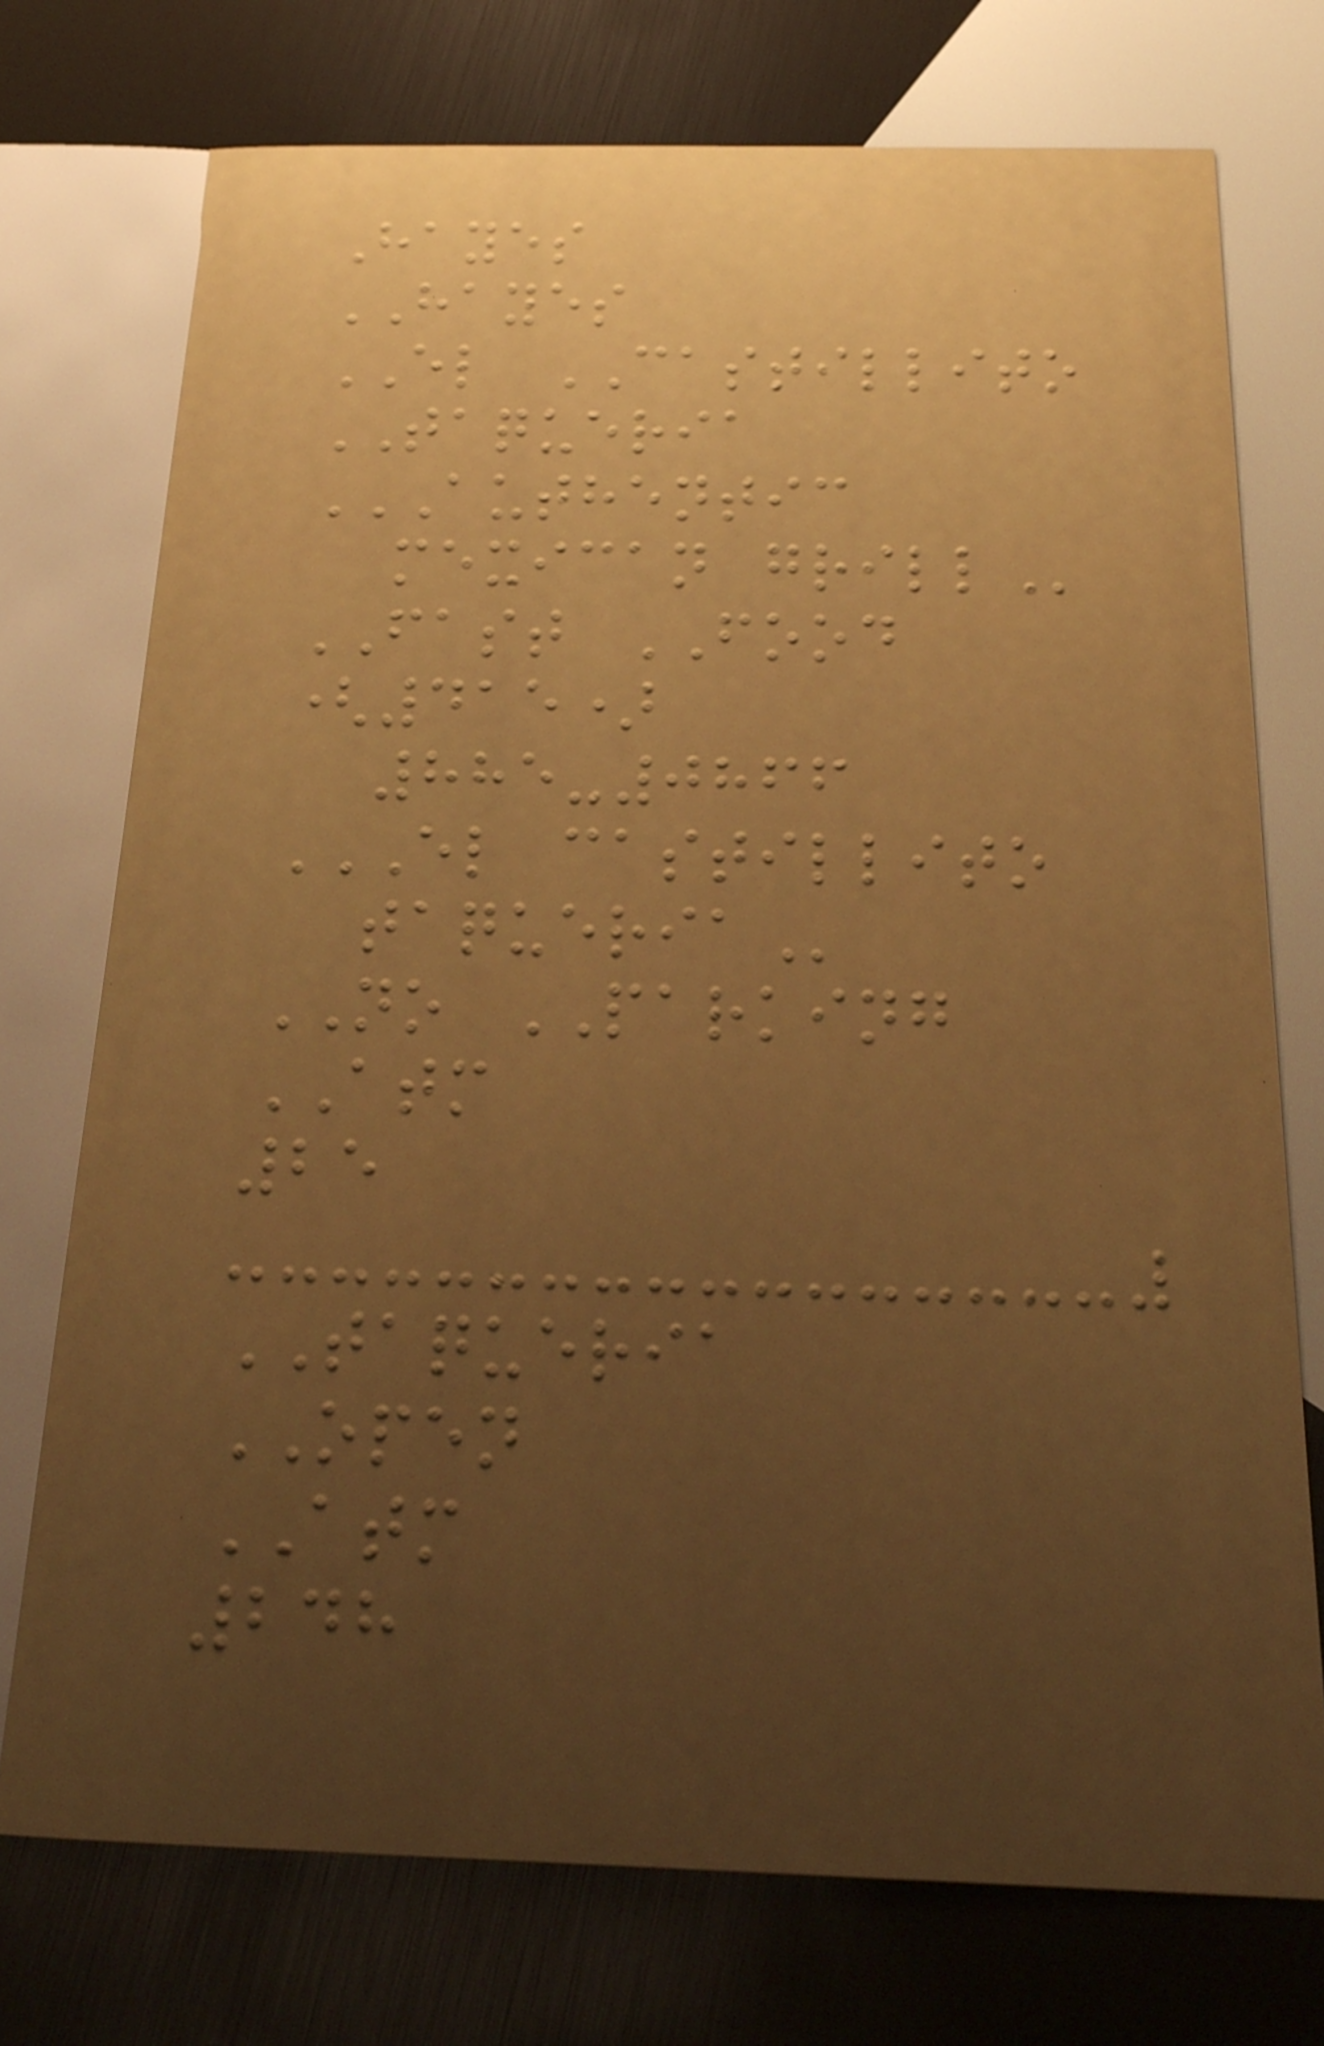Hayes
HAYES
EL CASTILLITO
TAQUERIA
AUTHENTIC
MEXICAN GRILL
FAST FOOD
(415)
885-0866
EL CASTILLITO
TAQUERIA
NO PARKING
ATM
25
TAQUERIA
OPEN
ATM
248
